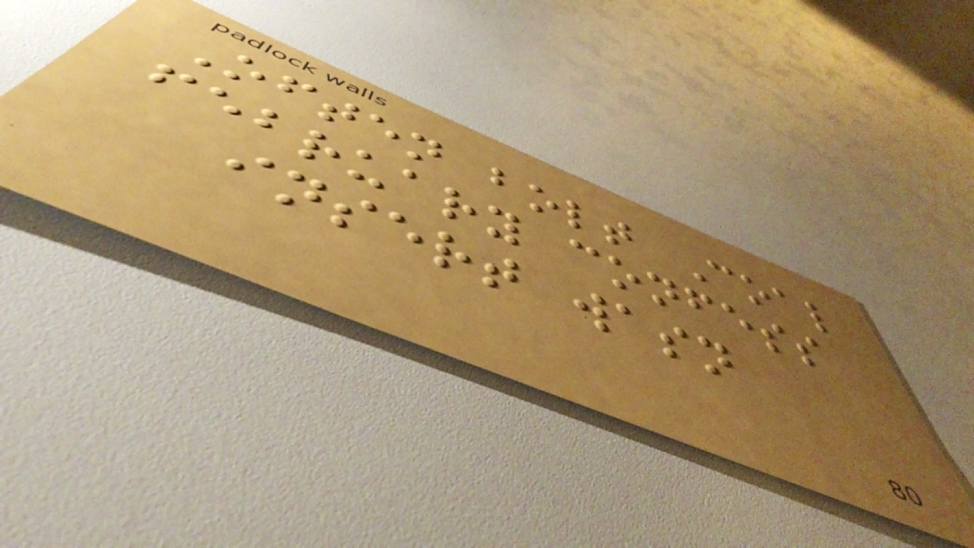Often bolt Coal
february confess
insert wasn
